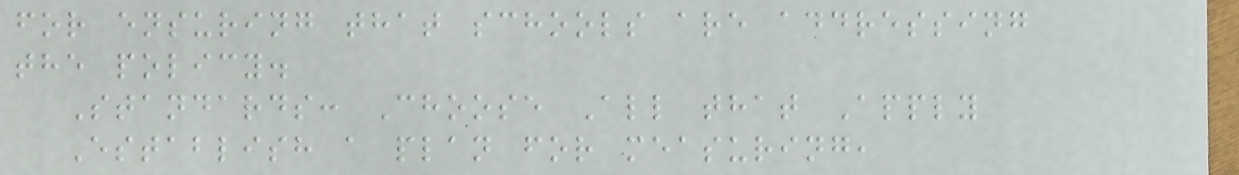for ensuring that schools are addressing
the policy.
Standards: Choose All that Apply
Establish a plan for measuring,
